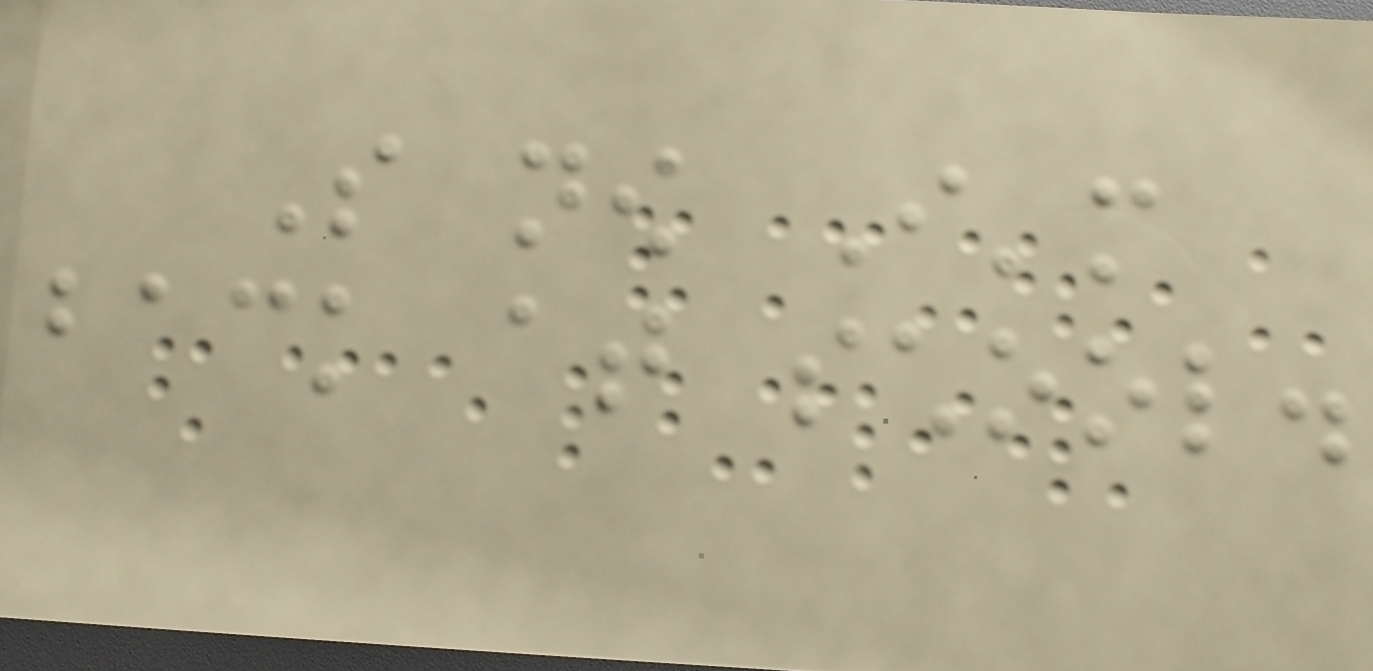So now I'm
back at school.
